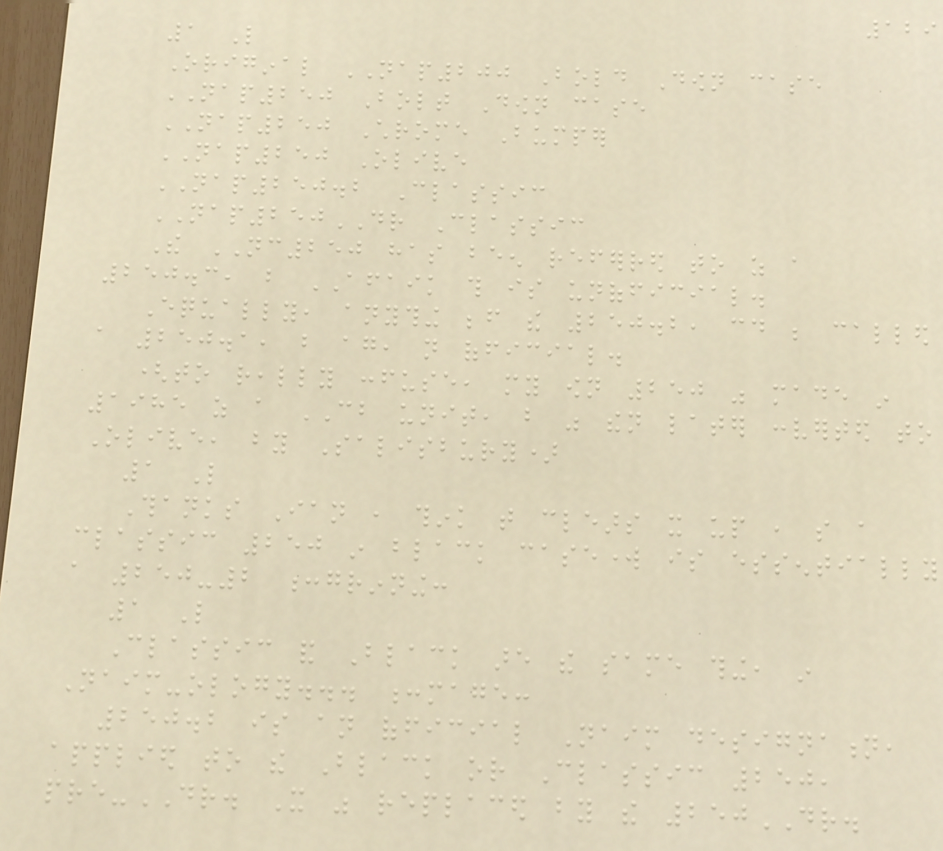129
1 Like
Original NAP200 Bold Down case
NAP250 Bolt Down case
NAP250 Chrome Bumper
NAP250 Olive
NAP250.2 Classic
NAP250DR Classic
The NC250 has been referred to as a
250.3, but AFAIK this is unofficial.
Equally, anything before the 250.2, could be called
a 250.1, but again, not official.
(to really confuse, my own 250 was made in
1985 as a CB unit, but was then later converted to
Olive, by Salisbury)
1 Like
Thanks Ian , think that clears it up , so a
classic 250 in black casework is essentially
a 250-2 :grinning:
1 Like
Classic and Black are the same thing, in
Naim-ology... :mage:
250.2 is an official Naim designation,
applied to the Black or Classic 250,
pre-DR. It was replaced by the 250DR.
